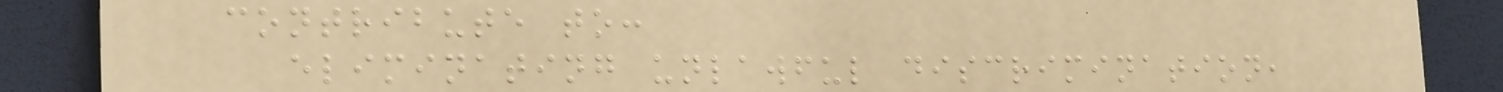contribute to:
eliminating unlawful discrimination,
